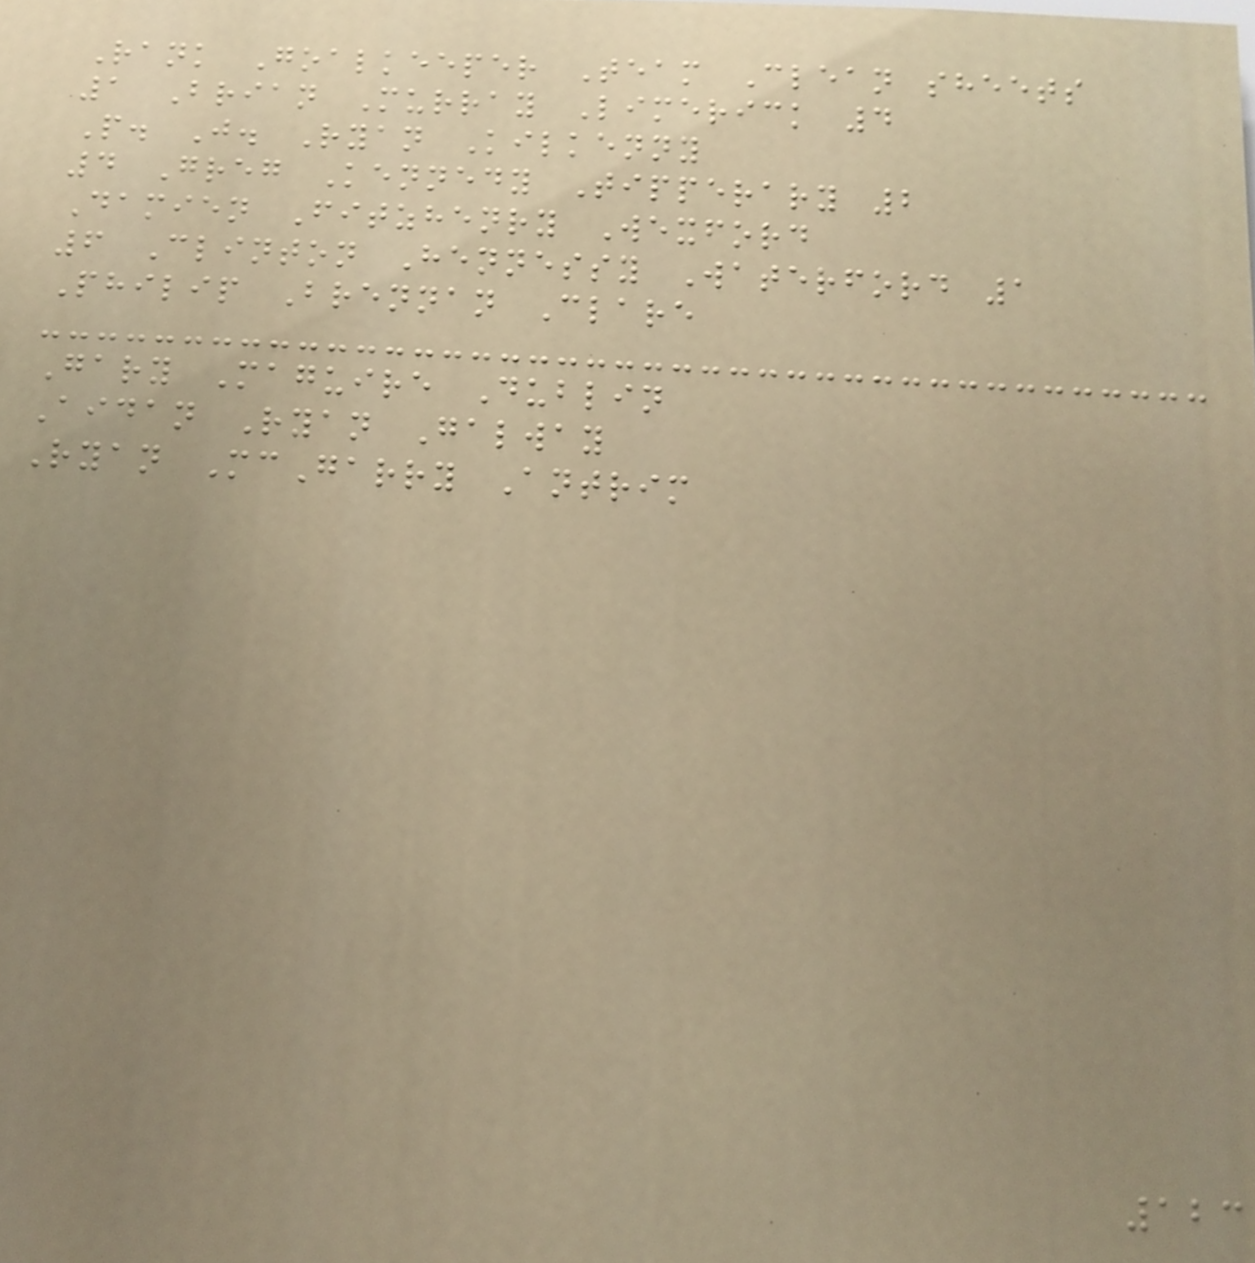Rank Goalkeeper Team Clean sheets
1 Brian Murray Limerick 4
P. J. Ryan Kilkenny
4 Greg Kennedy Tipperary 2
Damien Fitzhenry Wexford
6 Clinton Hennessy Waterford 1
Philip Brennan Clare
Gary Maguire Dublin
Aidan Ryan Galway
Ryan McGarry Antrim
123
